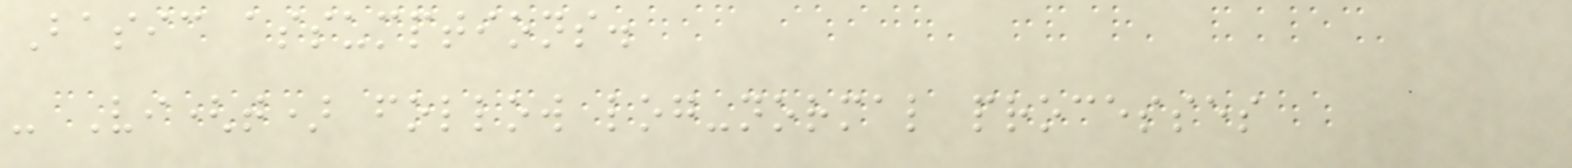Basic assumptions.
- Vi(t) follow log-normal processes
